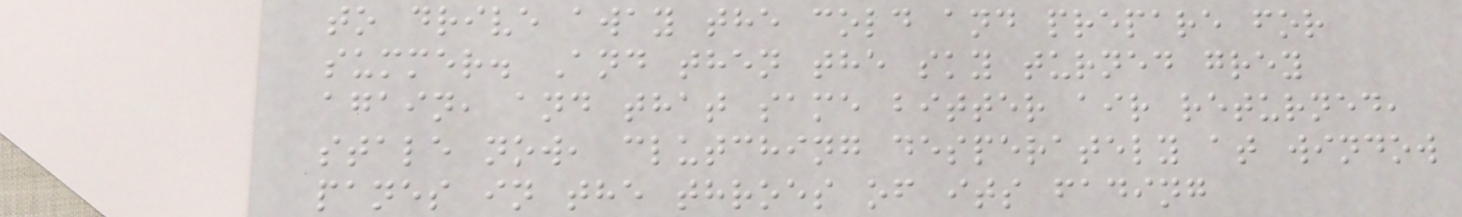to drive away the cold and prepare for
summer. And then the sky turned grey
again, and that same bitter air returned,
stale now, clutching desperately at window
panes in the throes of its fading
